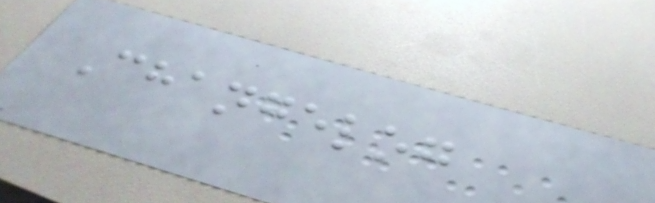Changelog
